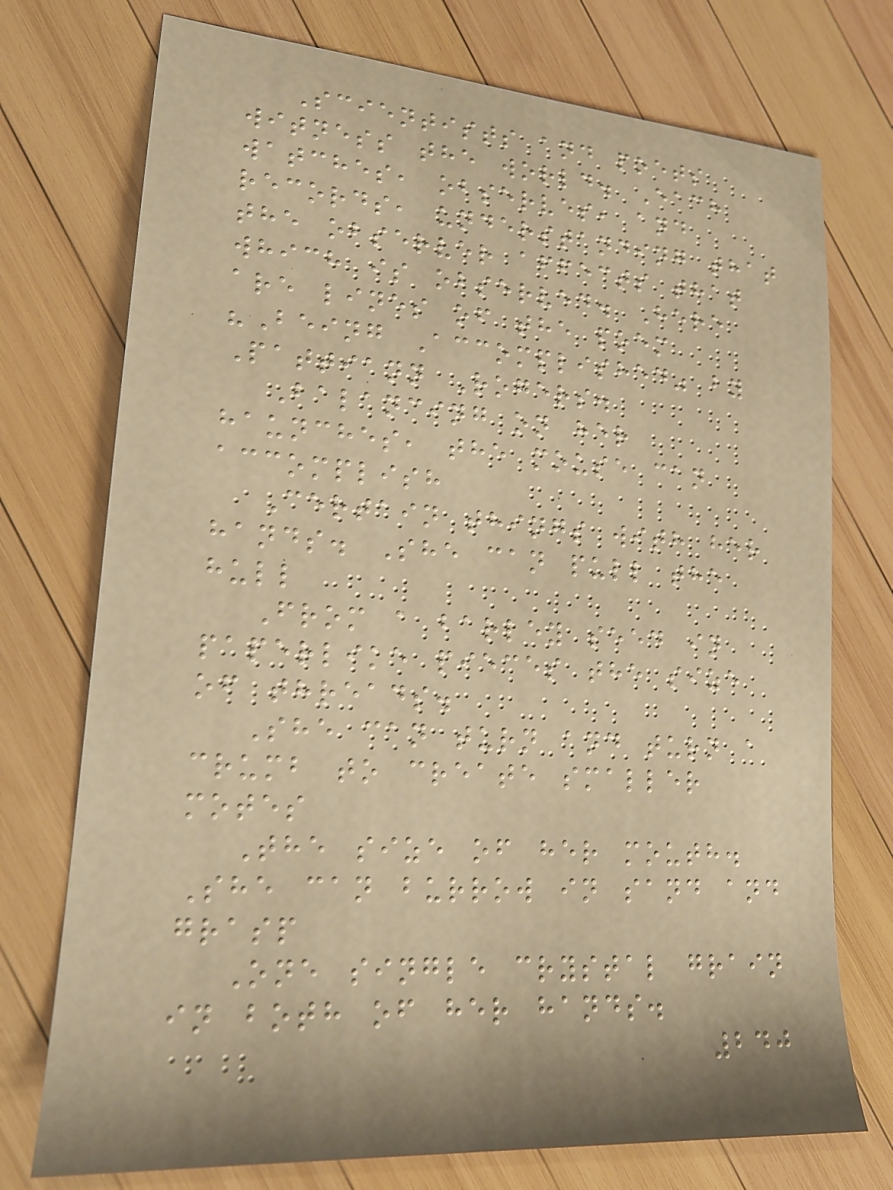Scientists and poets
witness the world. Each
watches, observes, and
records, understanding that
the observer affects that
which is observed. Here
are lines of the poem
"Being Accomplished" by
Pattiann Rogers.
Balancing on her
haunches, the mouse can
accomplish
Certain things with her
hands. She can pull the
hull
From a barley seed in
paperlike pieces the size
of threads.
She can turn and turn a
crumb to create smaller
motes
The size of her mouth.
She can burrow in sand and
grasp
One single crystal grain
in both of her hands.
240
